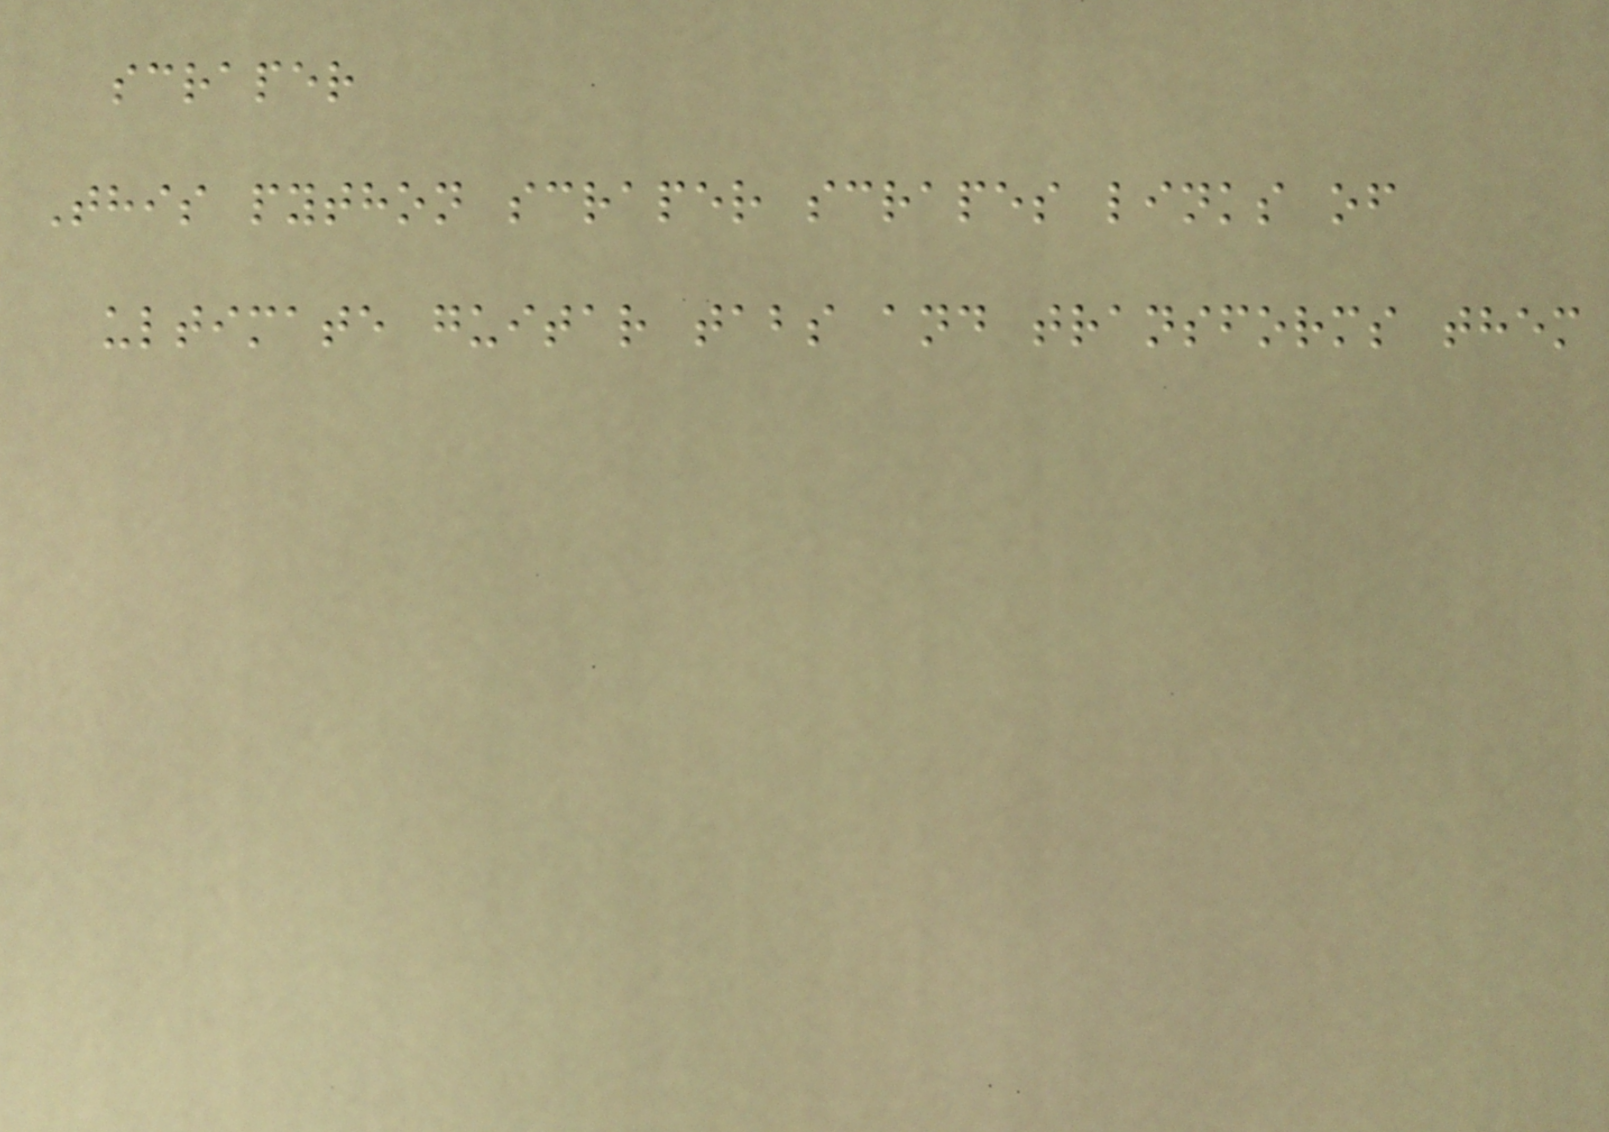scraper
This python scraper scrapes links of
ultimate guitar tabs and transforms them
